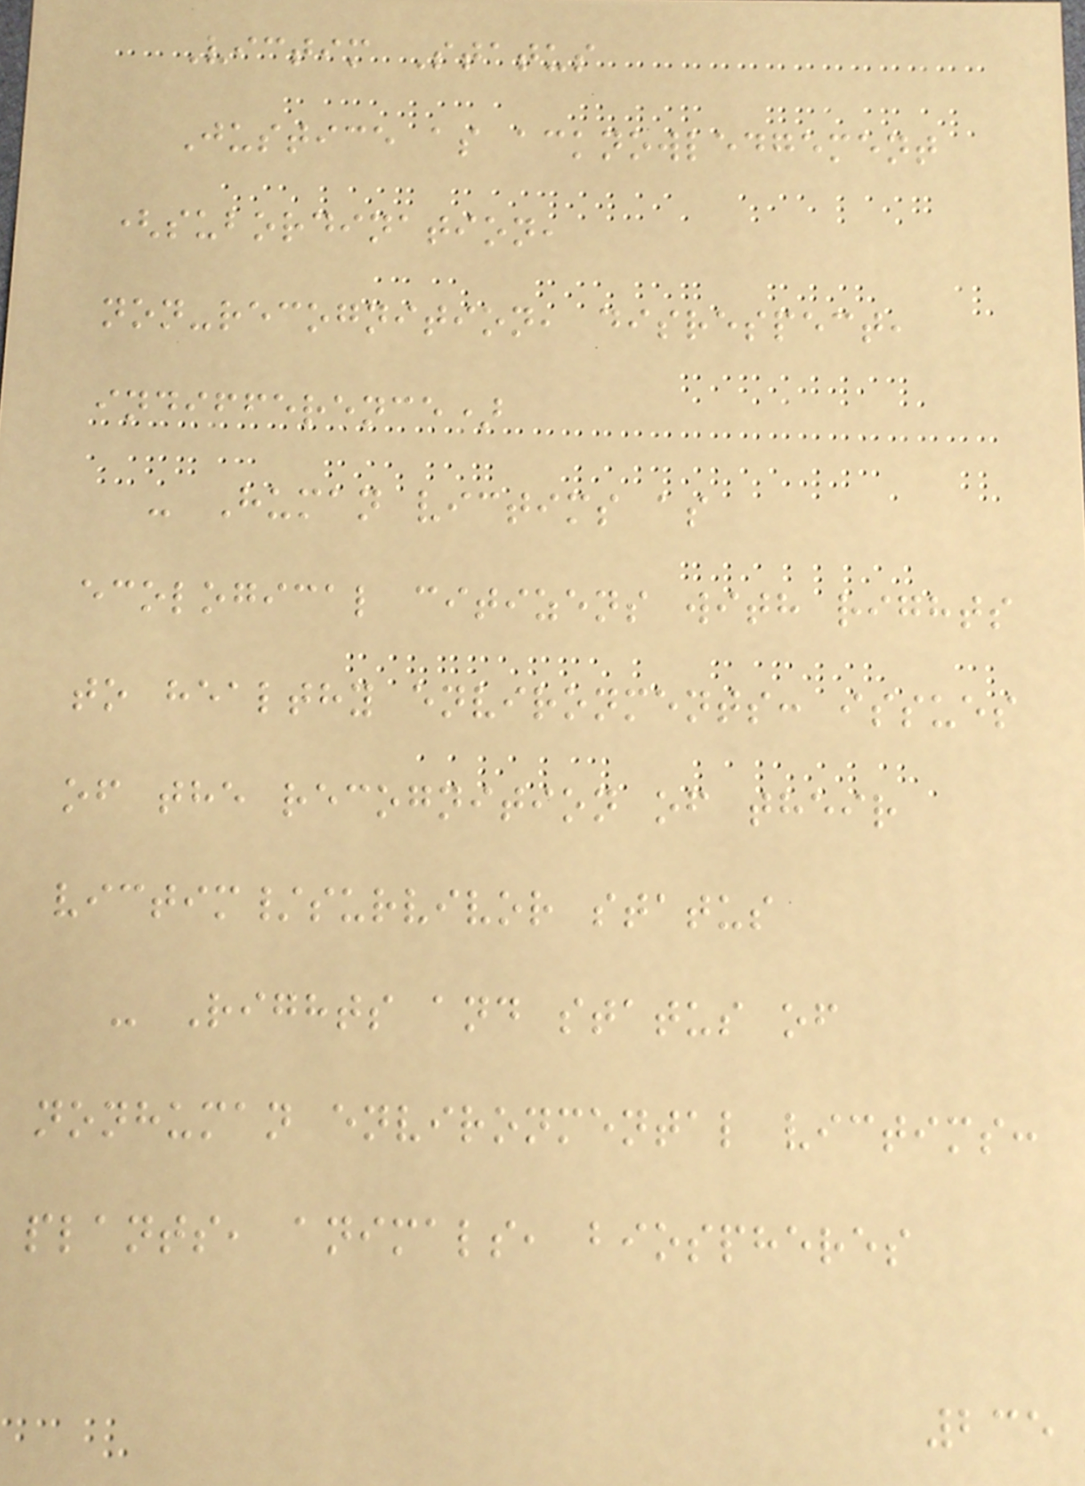Victim Status
Justice as acknowledgement
(subordination,
non-recognition, disrespect,
indifference)
- Human victims as
ecological citizens with rights
to healthy environments: issues
of the recognition of their
victim/survivor status
- Rights and status of
nonhuman environmental victims:
plants, animals, biospheres
235
